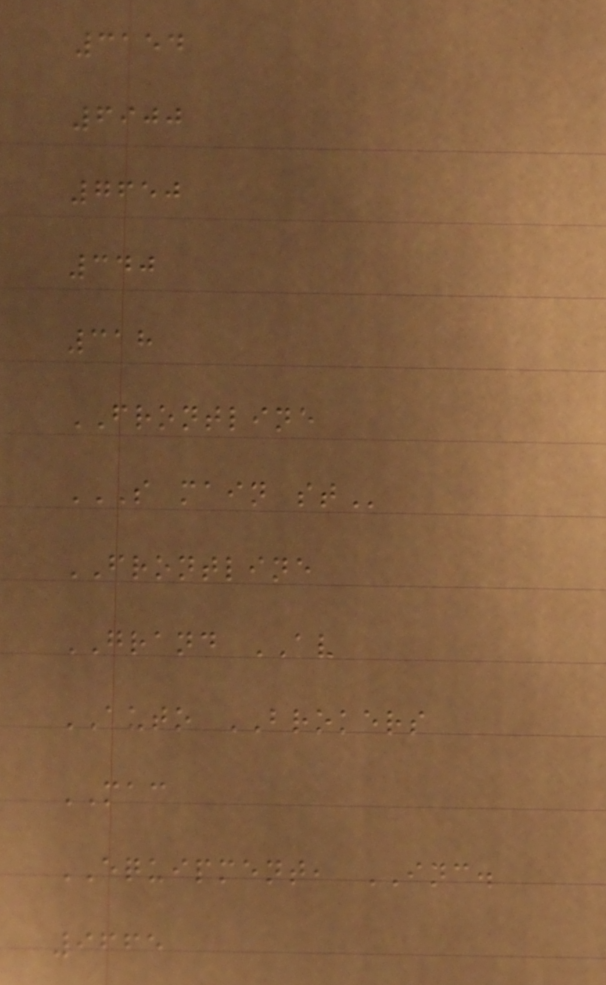3154
6900
7650
340
318
FRONTLINE
S MAIN ST
FRONTLINE
GRAND AV
AUTO BROKERS
MAC
EQUIPMENT, INC.
9665
